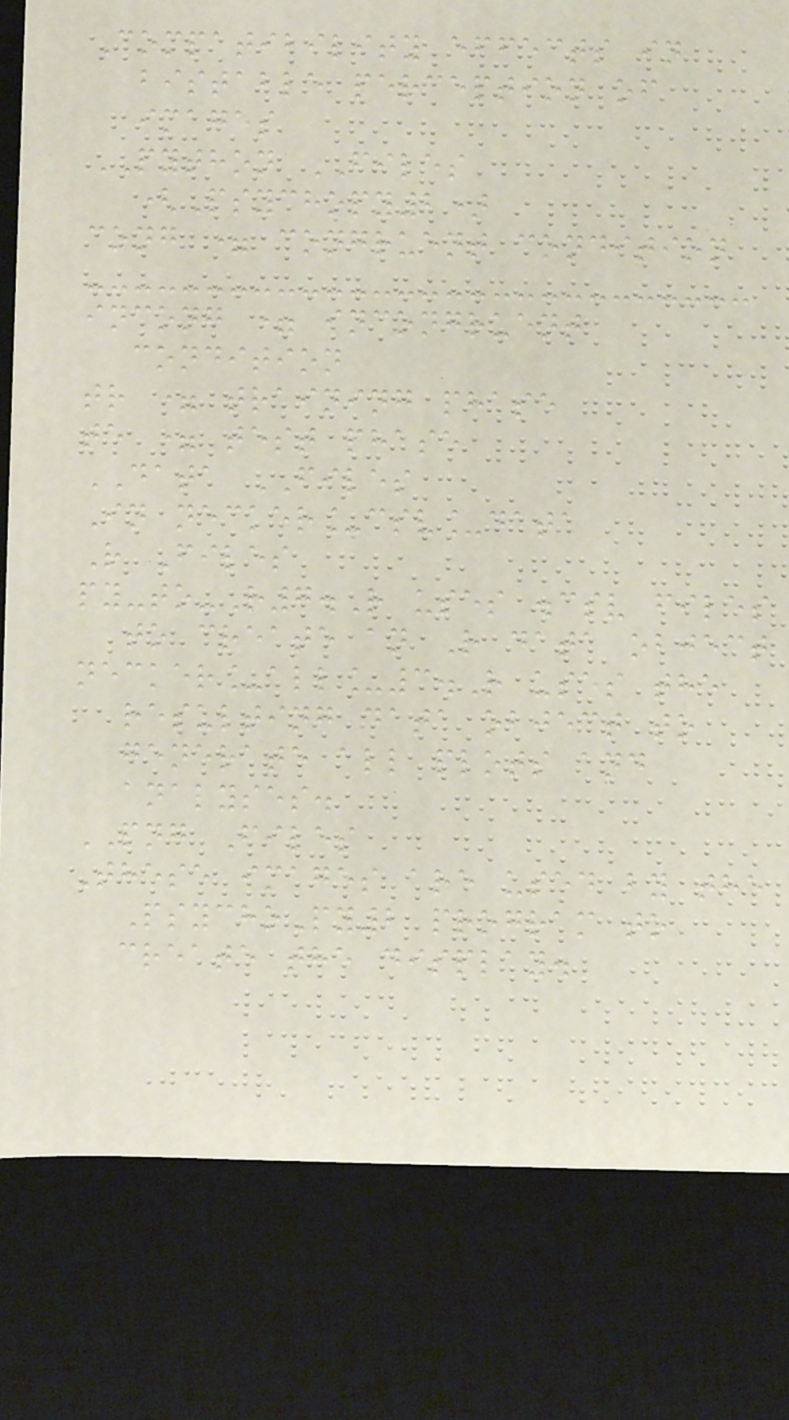Compatibility effects in
bistable perception of
images
PYTHON FILES
(Psychopy2)
cong = congruent condition
incong = incongruent
condition
tr = training phase
te = test phase
DATA FILES
In necker_csv_data
R Files
py-to-R7.R uses .csv files
to create an R data object
necker_all_3.R uses the
resulting data object to
generate all plots and
analyses.
PNG Files
These images are used by the
PsychoPy2 program to
create the display.
